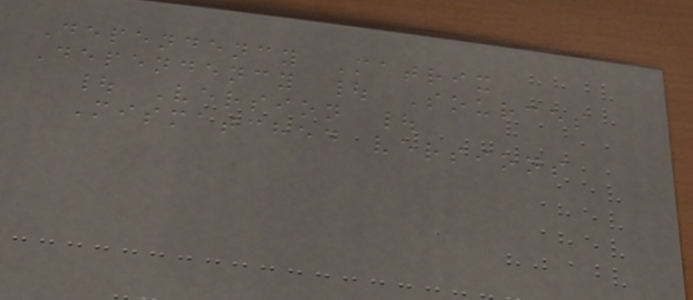Dependency Matrix
Dependency | Sources
| Version |
Mismatched versions
